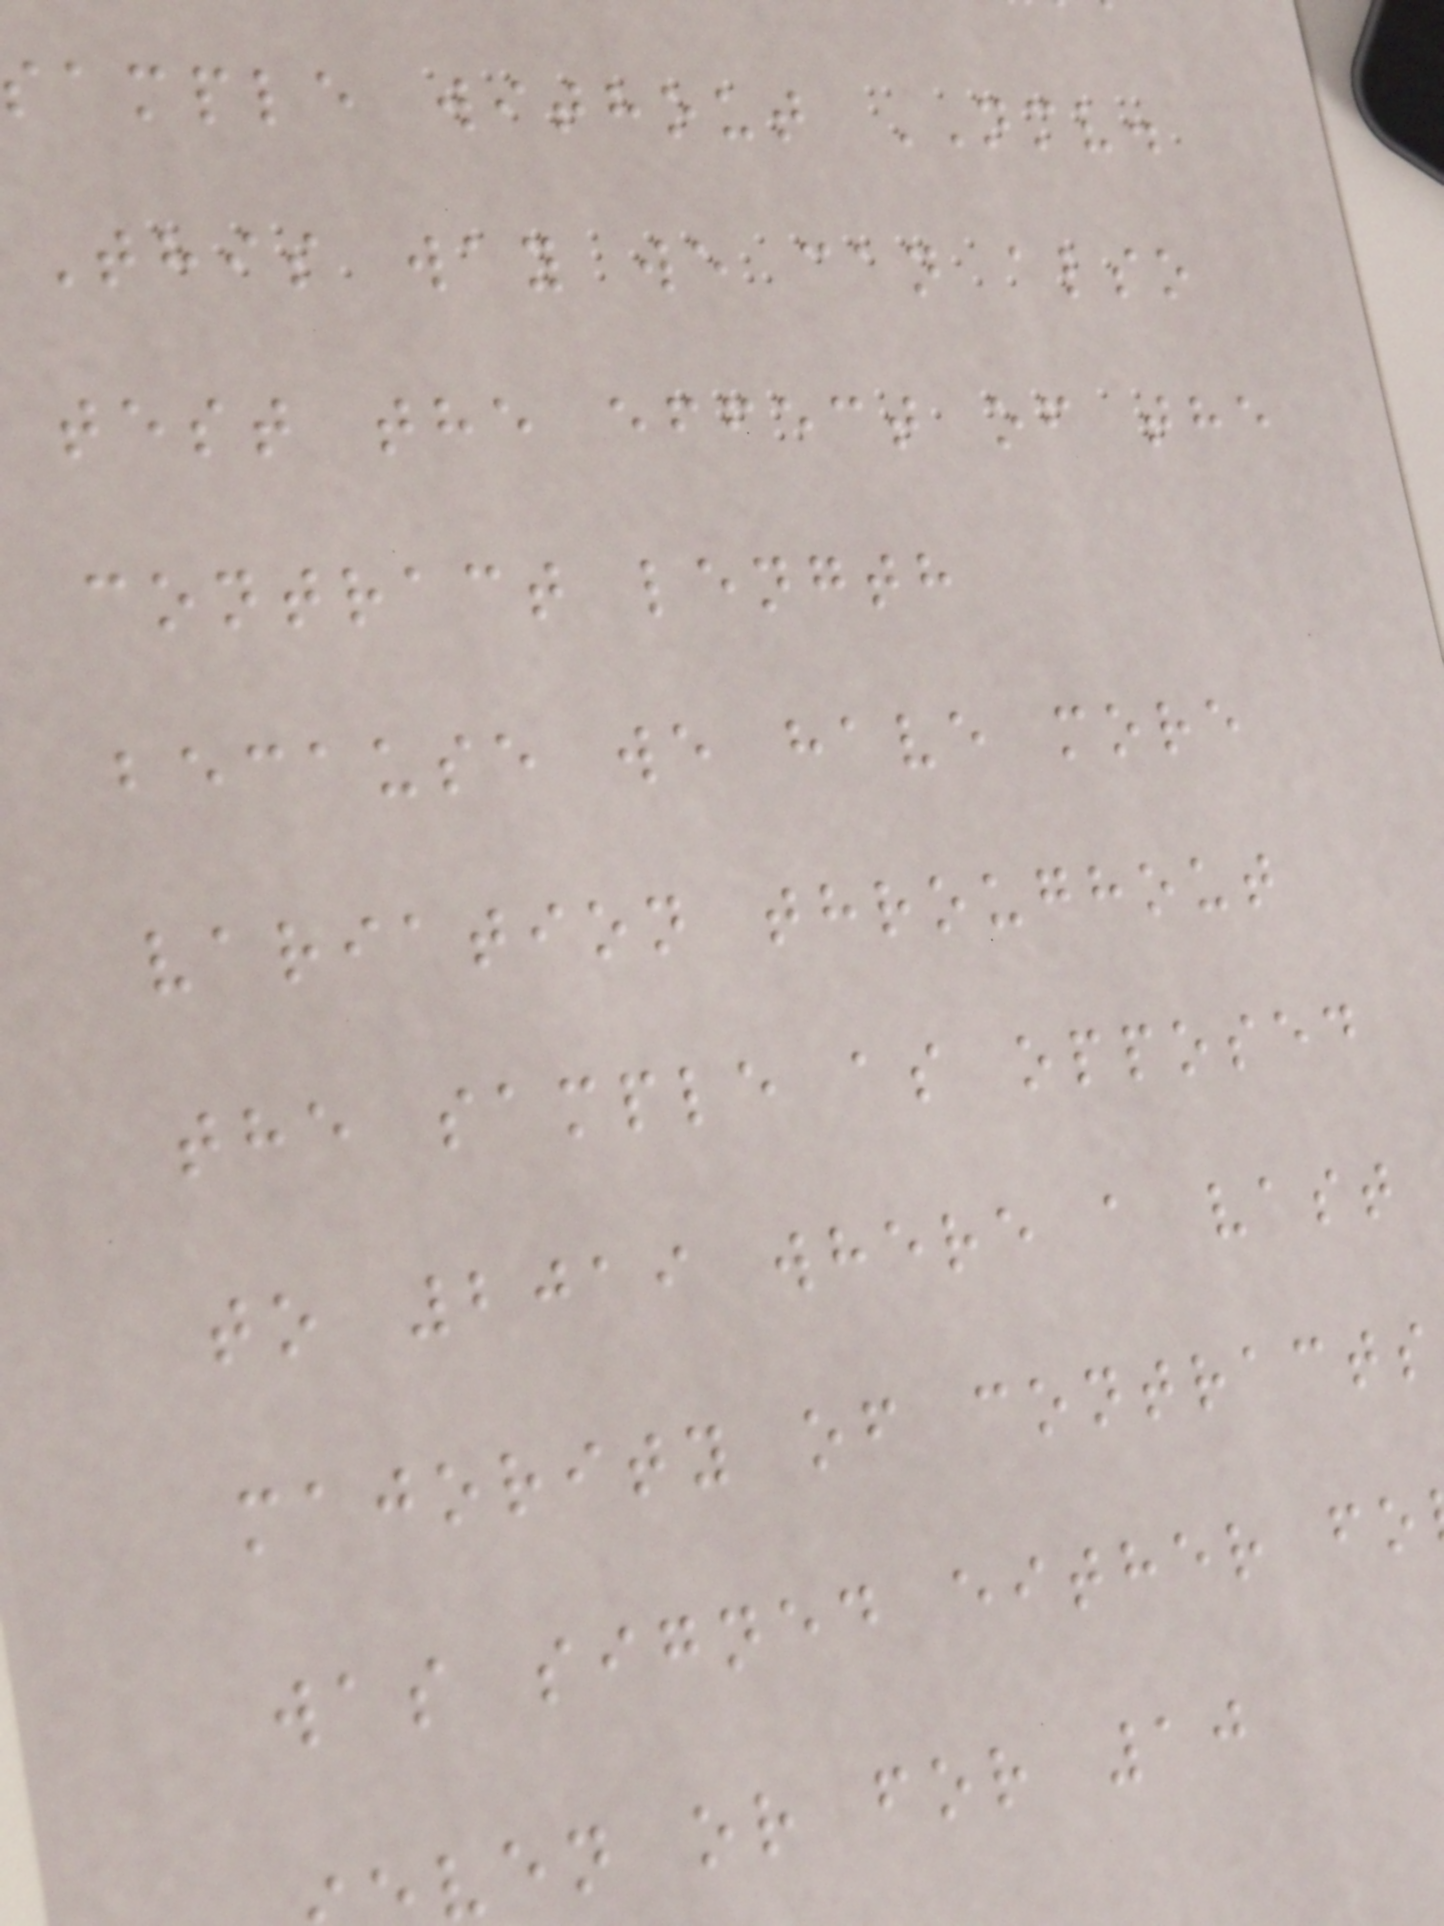ample without NMV.
This way we can also
test the effect of the
contract length
because we have more
variation throughout
the sample as opposed
to 2019 where a vast
majority of contracts
was signed either fo
ven or for 10
